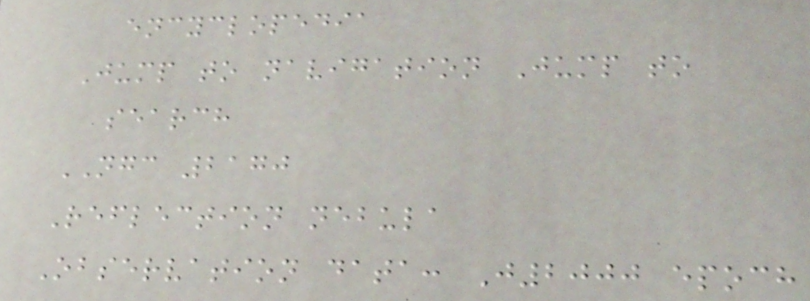encyclopedia
Jump to navigation Jump to
search
NGC 2170
Reflection nebula
Observation data: J2000 epoch
